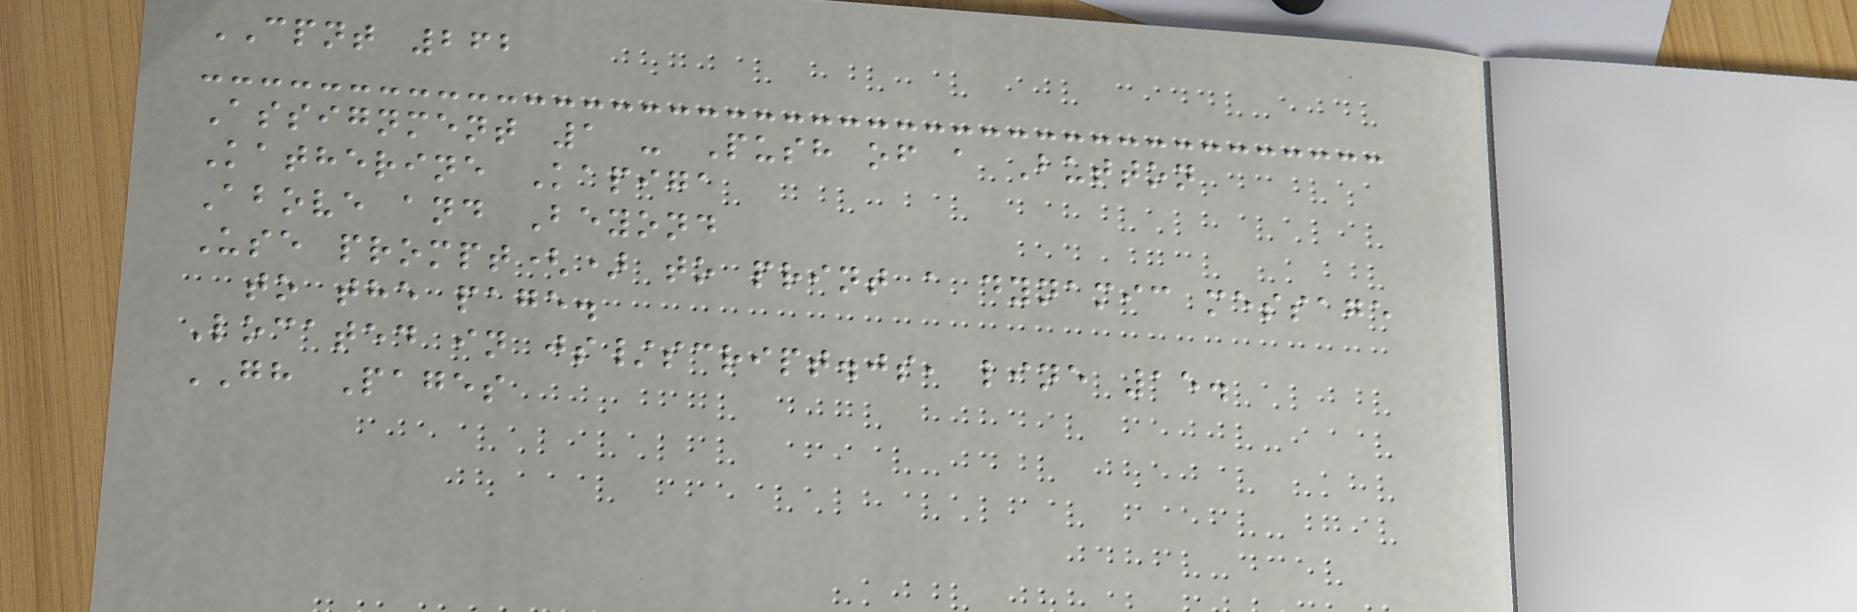CPNT 262
Assignment 1 - Push of a Button
Katherine Kapiga
Above and Beyond
Use prompt() to print a dynamic message
to the page.
Located in js/script.js, line 15.
GH Pages
